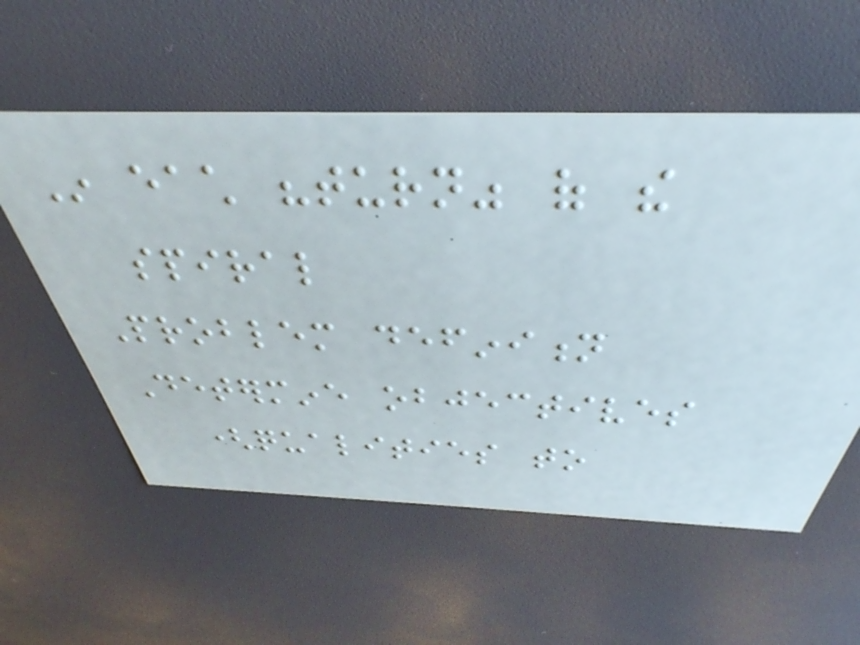In each "turn" of the
spiral
Problem definition
Determine objectives
(qualities to
